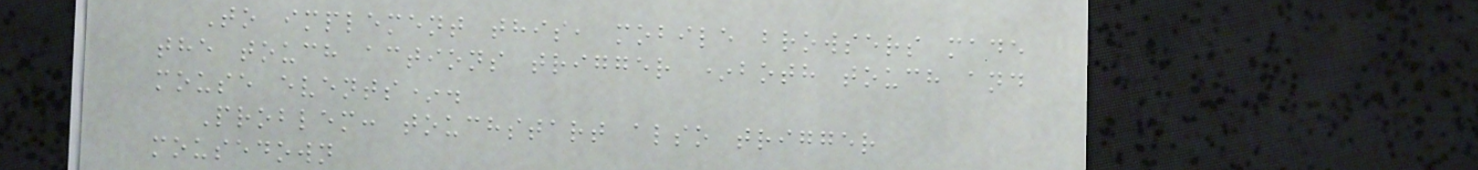To implement this, mobile browsers made
the touch actions trigger *both touch and
mouse events*.
Problem: touchstart also trigger
mousedown
